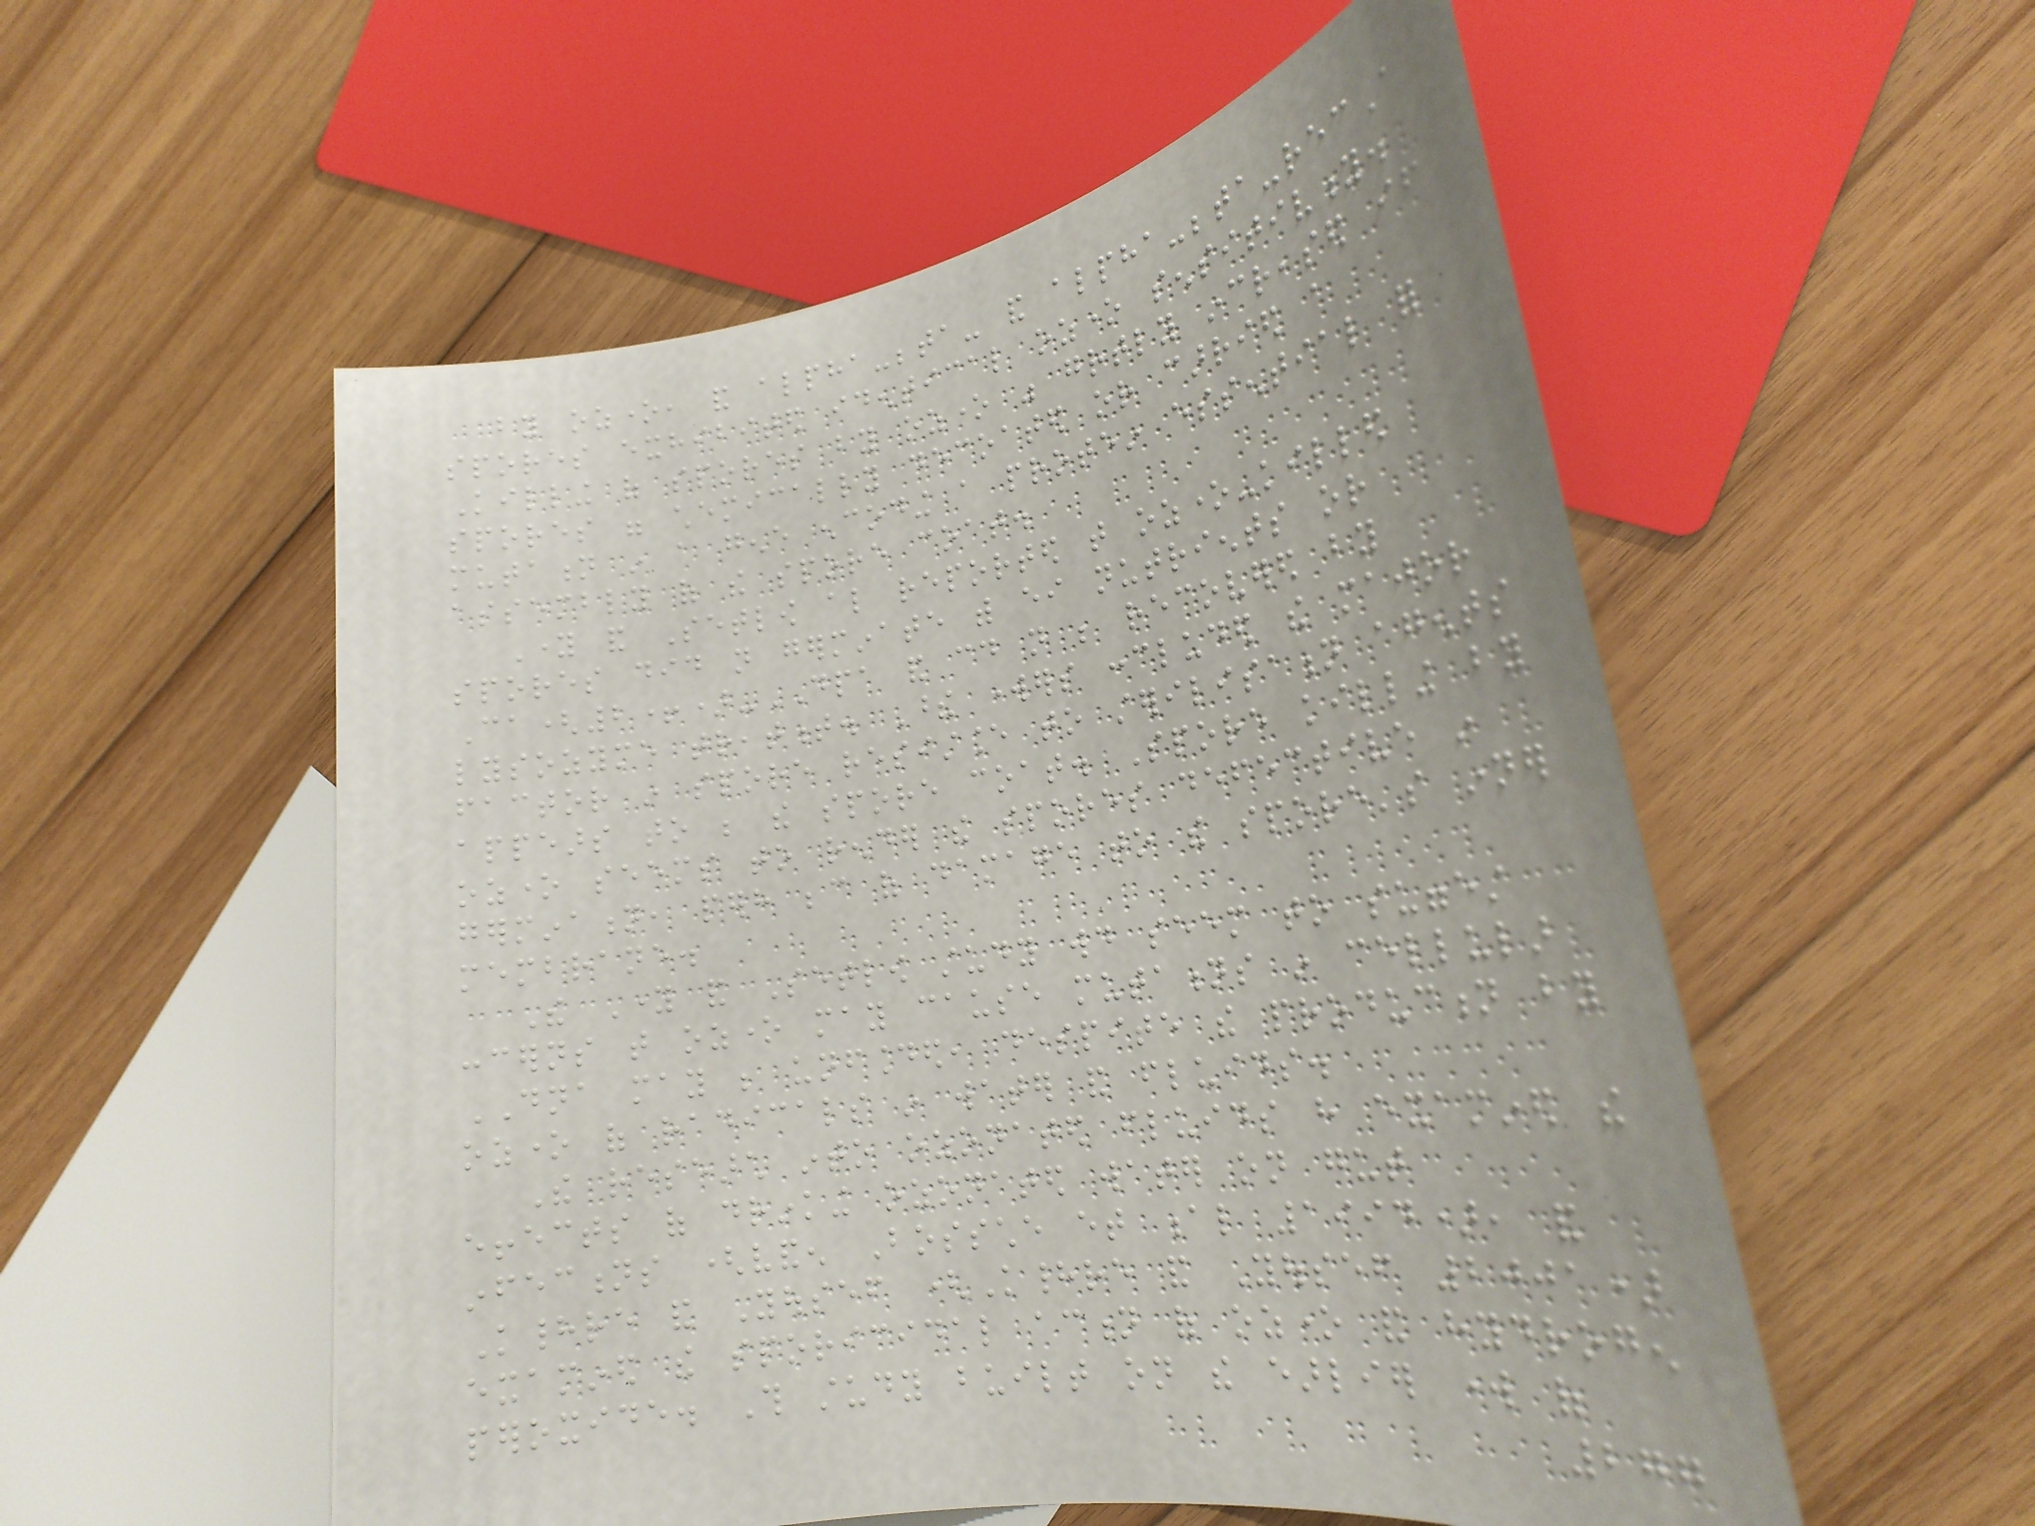by ozone, and alpha-beta- and alpha-beta-recA
spores exhibited identical ozone sensitivity.
Killing of spores by ozone was greatly increased if
spores were chemically decoated or carried a
mutation in a gene encoding a protein essential for
assembly of the spore coat.
Young and Setlow also reported that ozone-killed
spores did not germinate with either nutrients or
Ca(2+)-DPA and could not be recovered by
lysozyme treatment. These workers concluded the major
factor in spore resistance to sterilisation agents
appears to be the spore coat. Spore killing by
ozone seems to render the spores defective in
germination, perhaps because of damage to the spore's inner
membrane.
The Young and Setlow study would seem to suggest
concerns that ozone may cause mutations in cellular
DNA may be unfounded, despite the production by
ozone of radicals in water and fluids.
The research into ozonated fluids have examined the
effects of drinking ozonated water on gut
infections (vanden Bossche et al 1994), and
Khadre and Yousef (Khadre and Yousef 2001)
examined the sporicidal action of ozone and hydrogen
peroxide. This study built on the earlier work of
277
